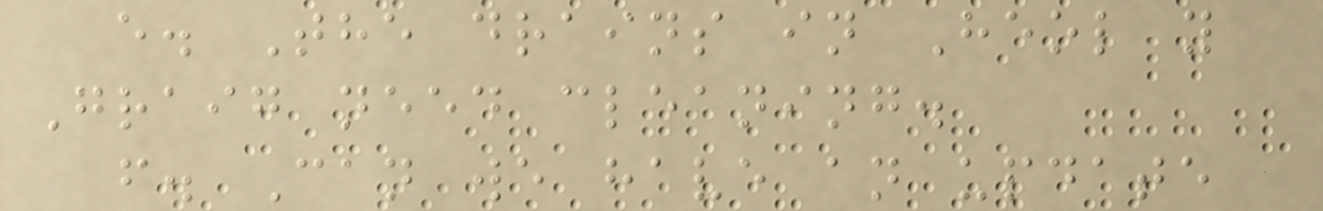e. The drains in Heol y
Graig need cleaning.
f. Can we have an update
